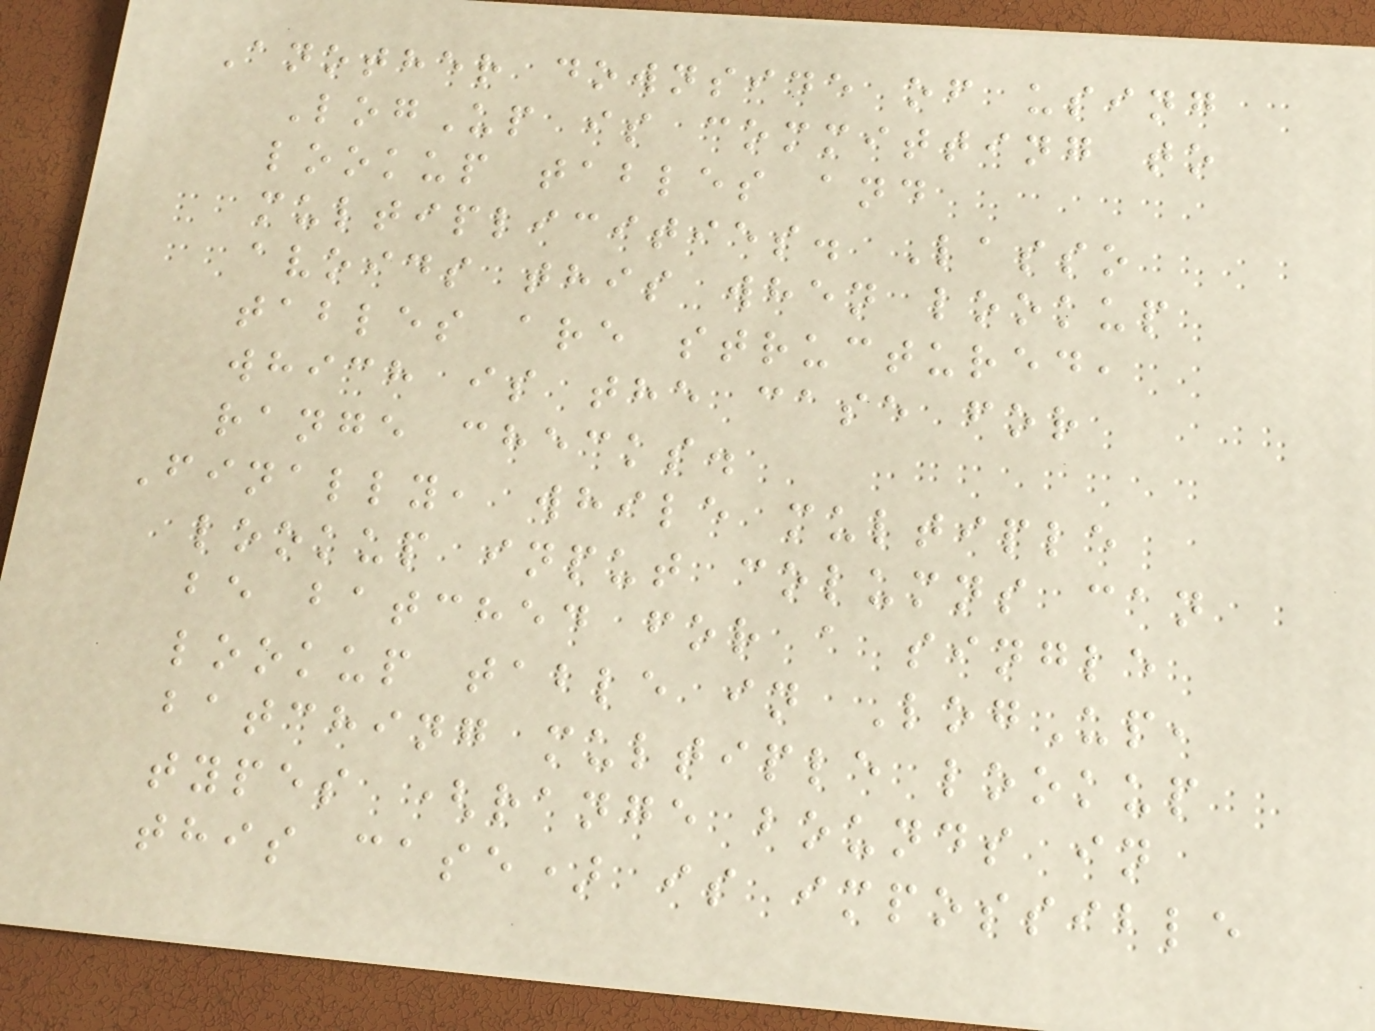Another downside of using
LogUp is committing to
lookup tables and
multiplicities. Lasso
avoids this when lookup
tables are structured,
which is the case for
range checks.
Finally, while multiple
lookup input columns can
be batched for a single
lookup table in LogUp,
batching multiple lookup
types (range bounds in
this case) is impossible
